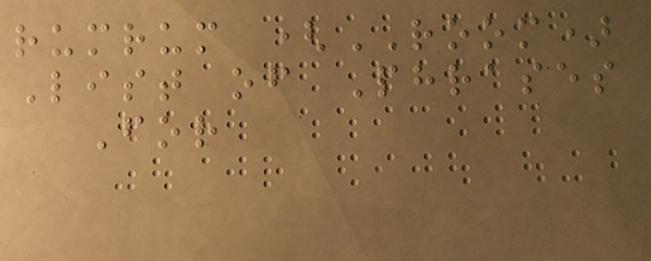rumrum (ROOM)
List of Phrases
For
